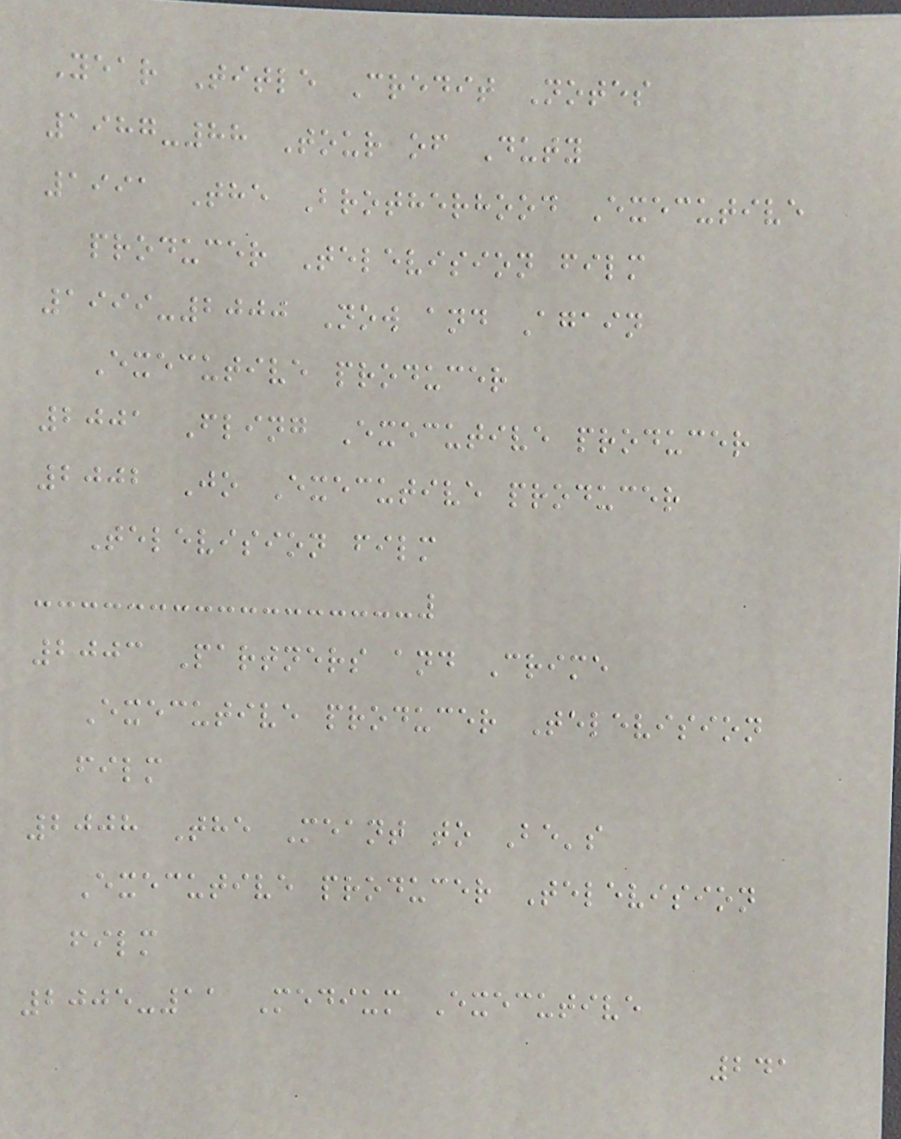Year Title Credit Notes
1987-88 Tour of Duty
1991 The Brotherhood Executive
producer Television film
1999-2000 Now and Again
Executive producer
2001 Fling Executive producer
2002 Jo Executive producer
Television film
2003 Partners and Crime
Executive producer Television
film
2008 The Meant to Be's
Executive producer Television
film
2005-11 Medium Executive
241
